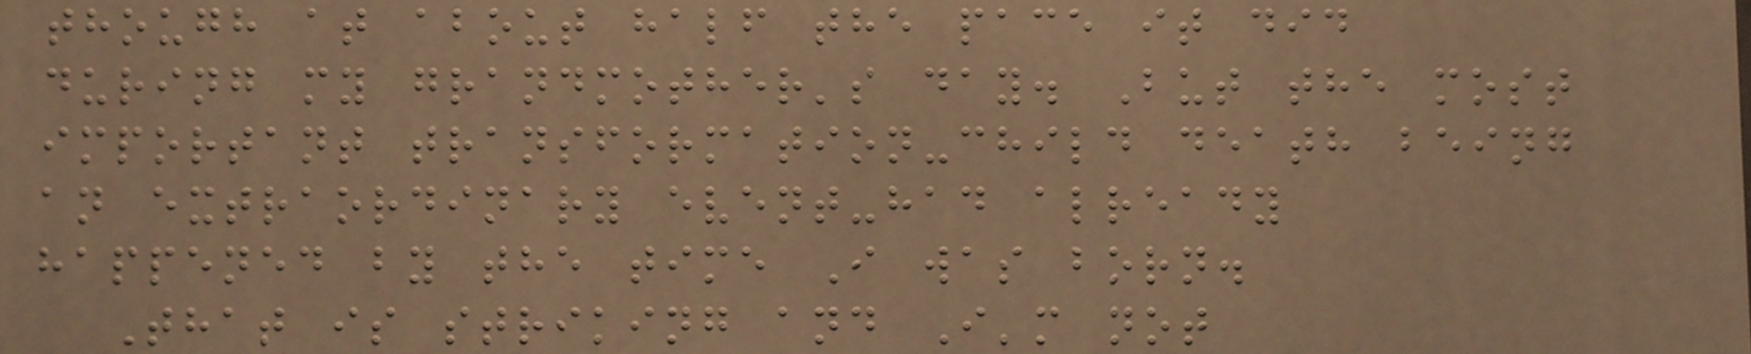though at about half the pace it did
during my grandmother's day. But the most
important transformation-child death being
an extraordinary event-had already
happened by the time I was born.
That is striking and I'm not
